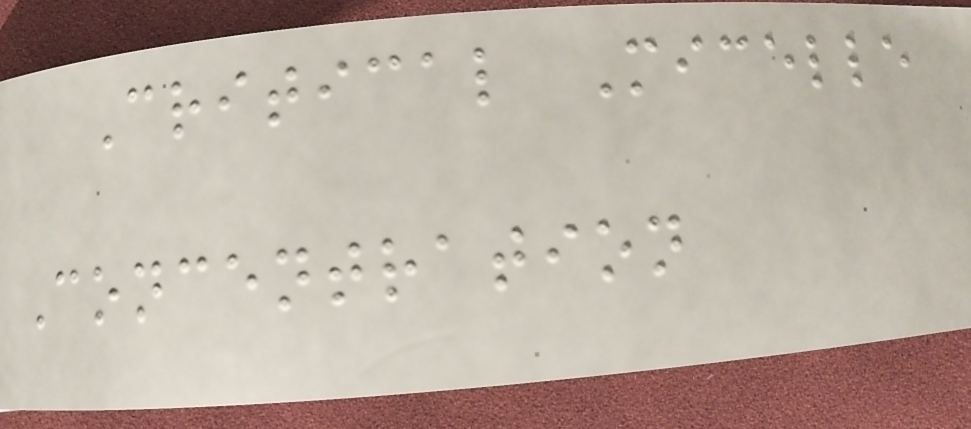Critical Micelle
Concentration
